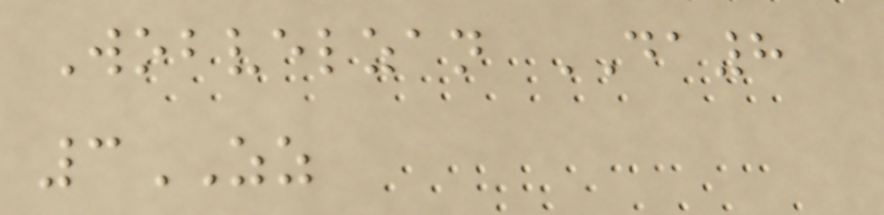Wobvelzan DA8
3ZZ
